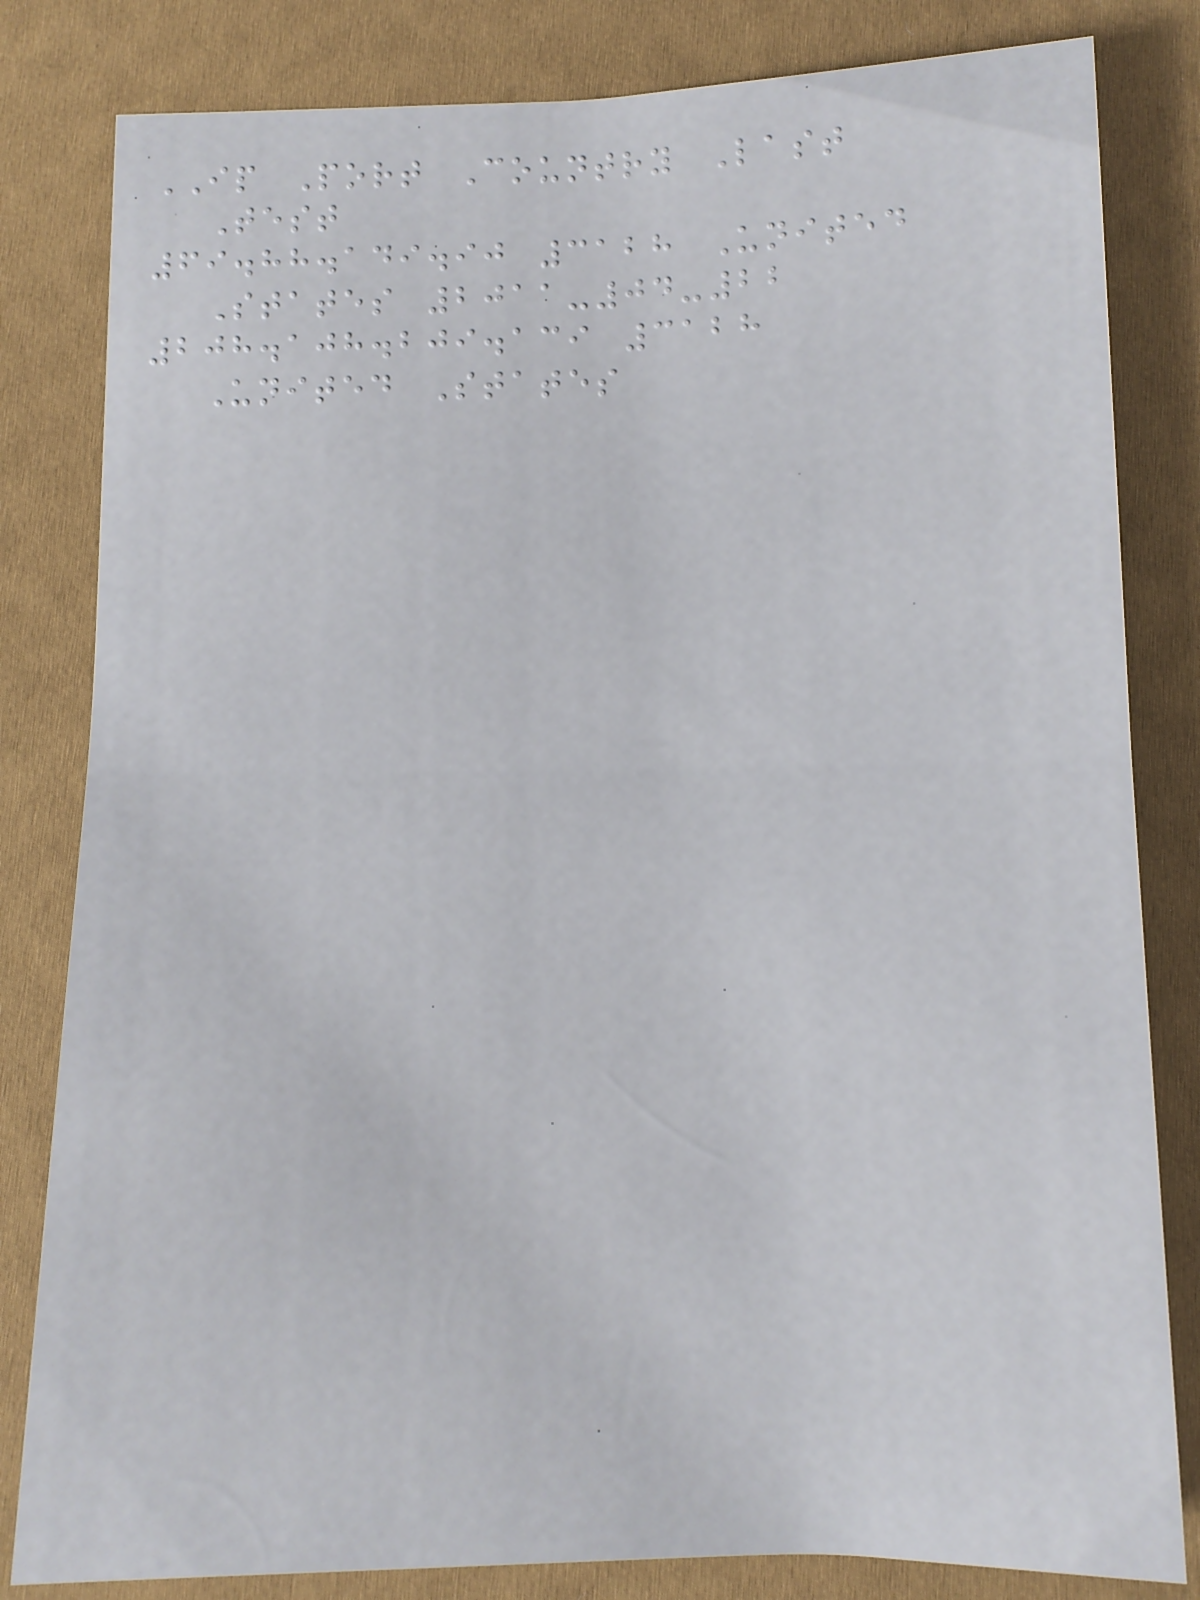IP Port Country Last
Test
69.88.149.90 3128 United
States 2011-04-22
208.108.209.139 3128
United States
